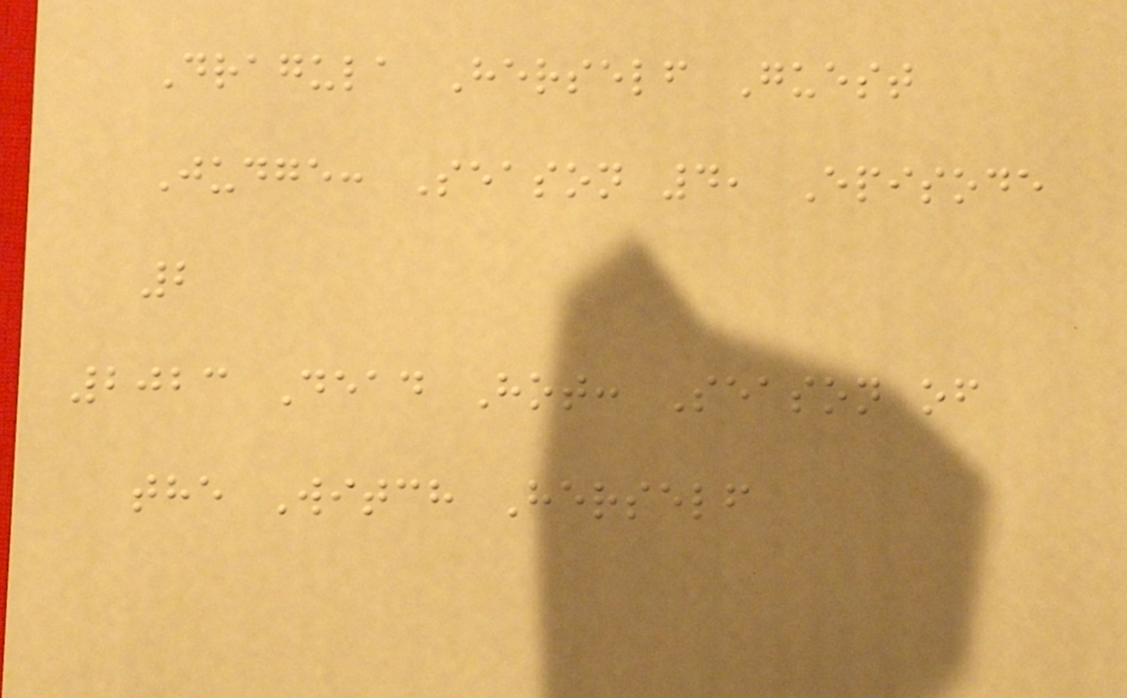Dragula Herself Guest
Judge: Season 4, Episode
2
2023 Dead Hot: Season of
the Witch Herself
